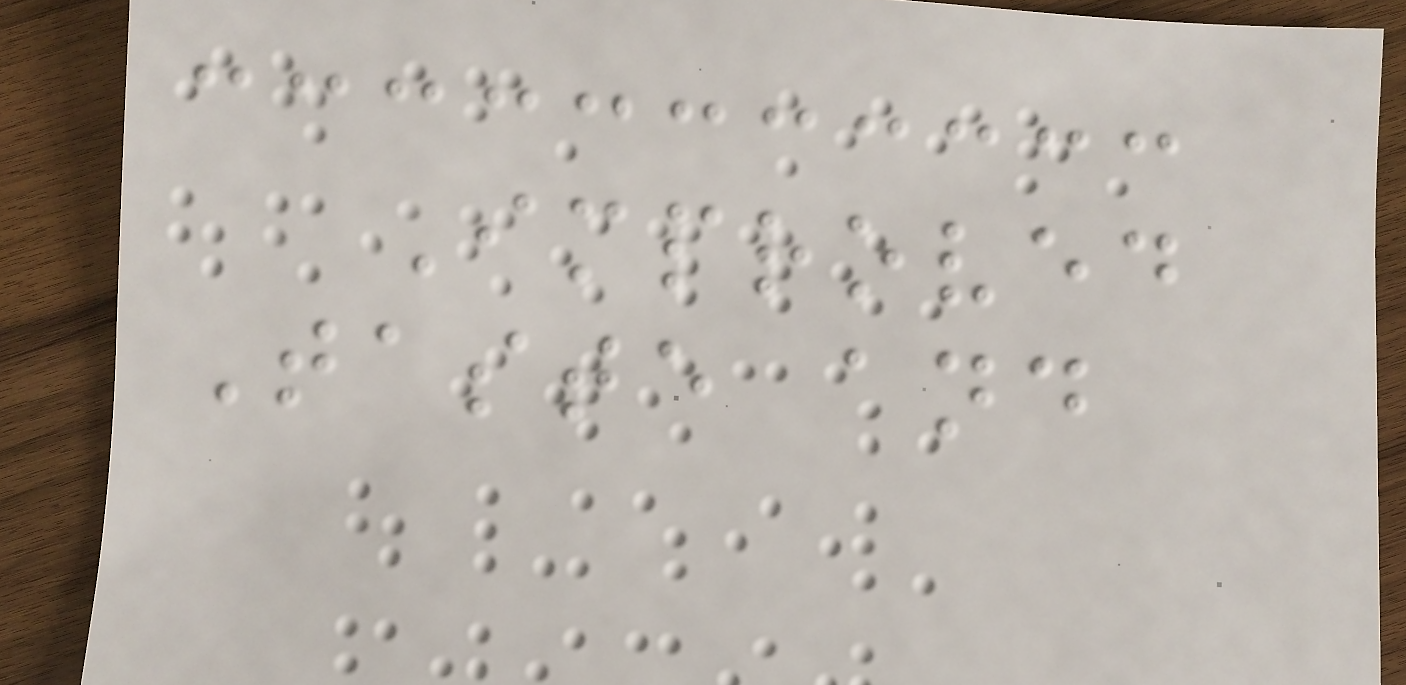Improved
Taste and
